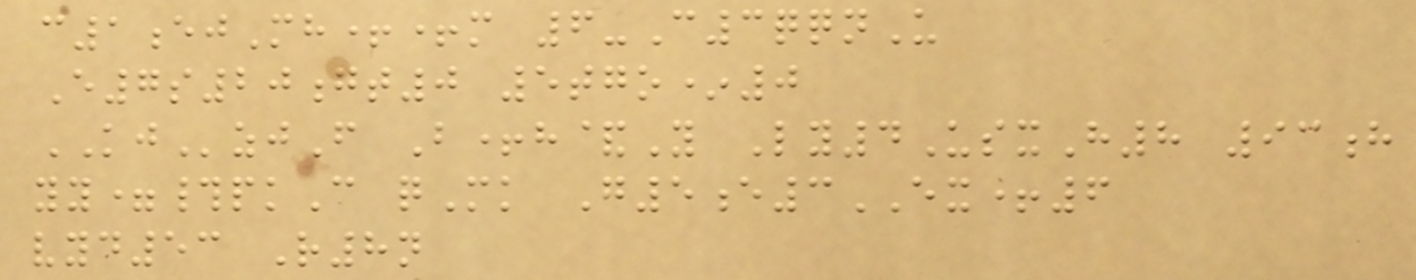c1ejMh++m 6-C3qqnU
E7s20gt0 5tgo*0
KJzjF B+h&Y Ly4UsxH8 93h
yy=#pkC qMk G5e3EX+6
vyd53 R8n
